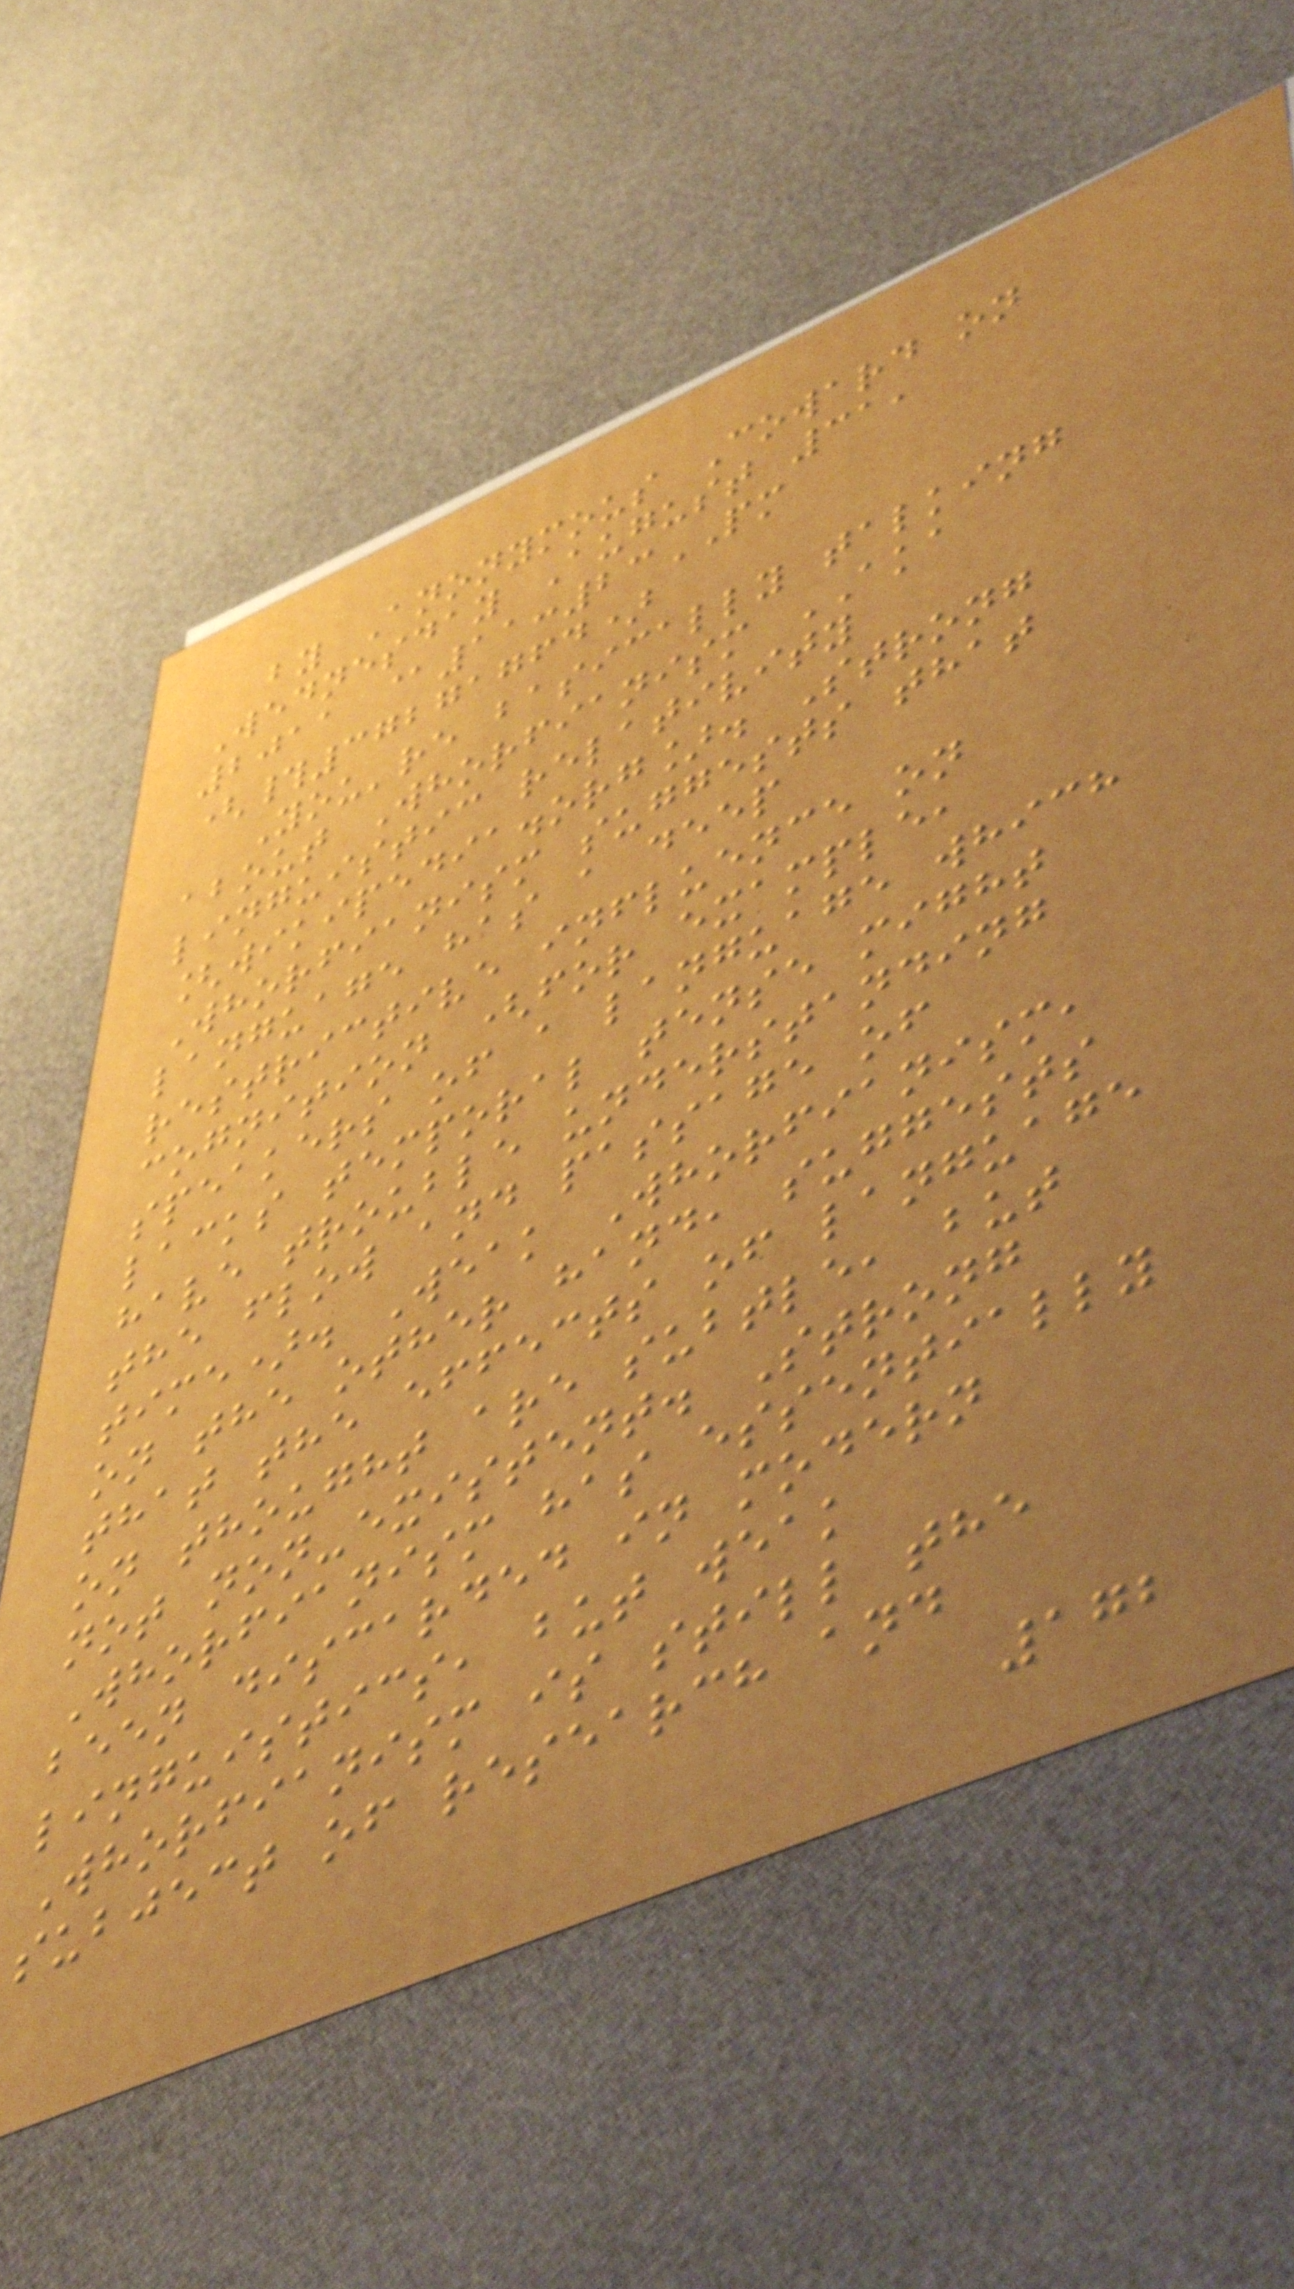by Anonymous Coward on
Wednesday August 31,
2011 @11:23PM
(#37271764)
You're basically talking
about Whorfianism AKA
linguistic relativity
[wikipedia.org]. Strong
Whorfianism suggests that
language has a deep
restrictive influence on
cognition (for example,
speakers of a language which
lacks temporal tense might
have trouble understanding
the flow and passage of
time). Weak Whorfianism,
on the other hand, suggests
that the effects of language
on thought are subtle, but
not non-existent. Strong
Whorfianism has essentially
been discarded in modern
linguistics, but weak
Whorfianism is still the
subject of research and
172
